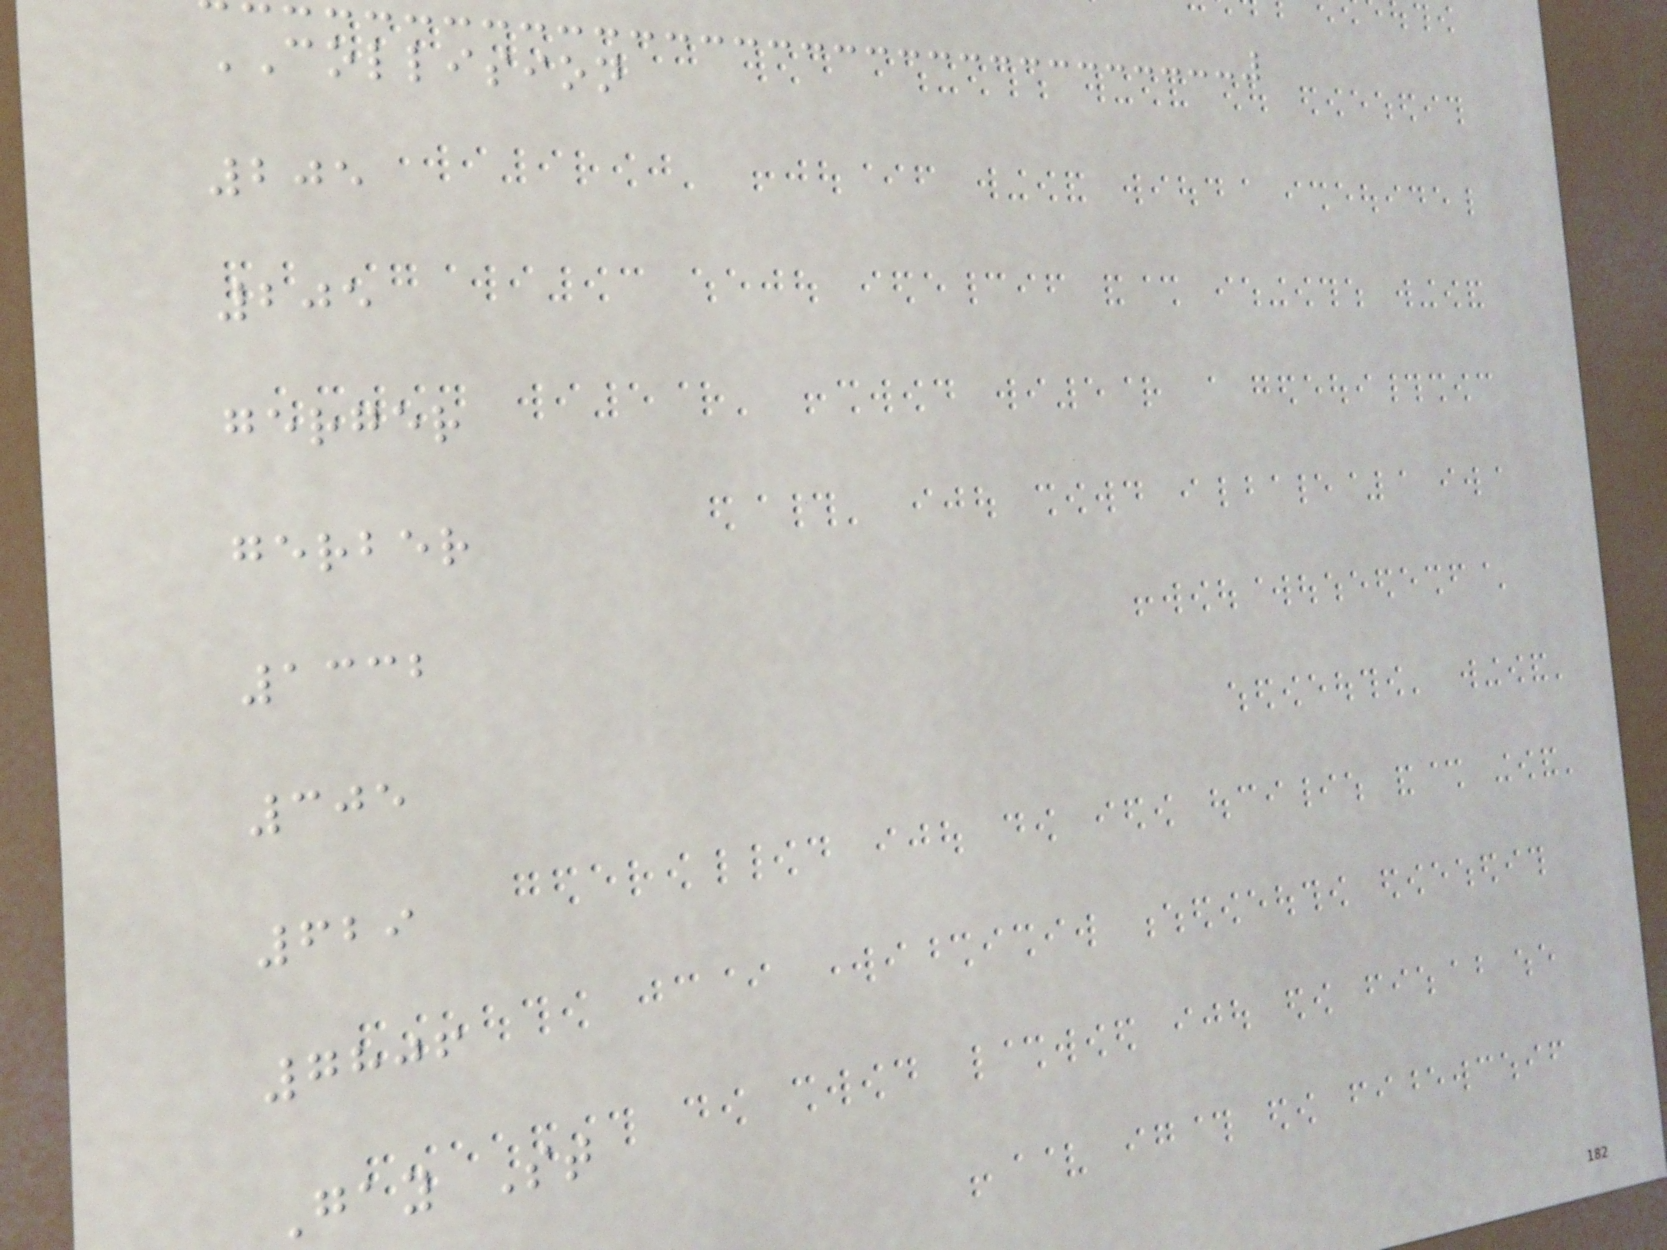COLLISION
205
205
gerger
gerber
1332
305
629
7806
Gay St
